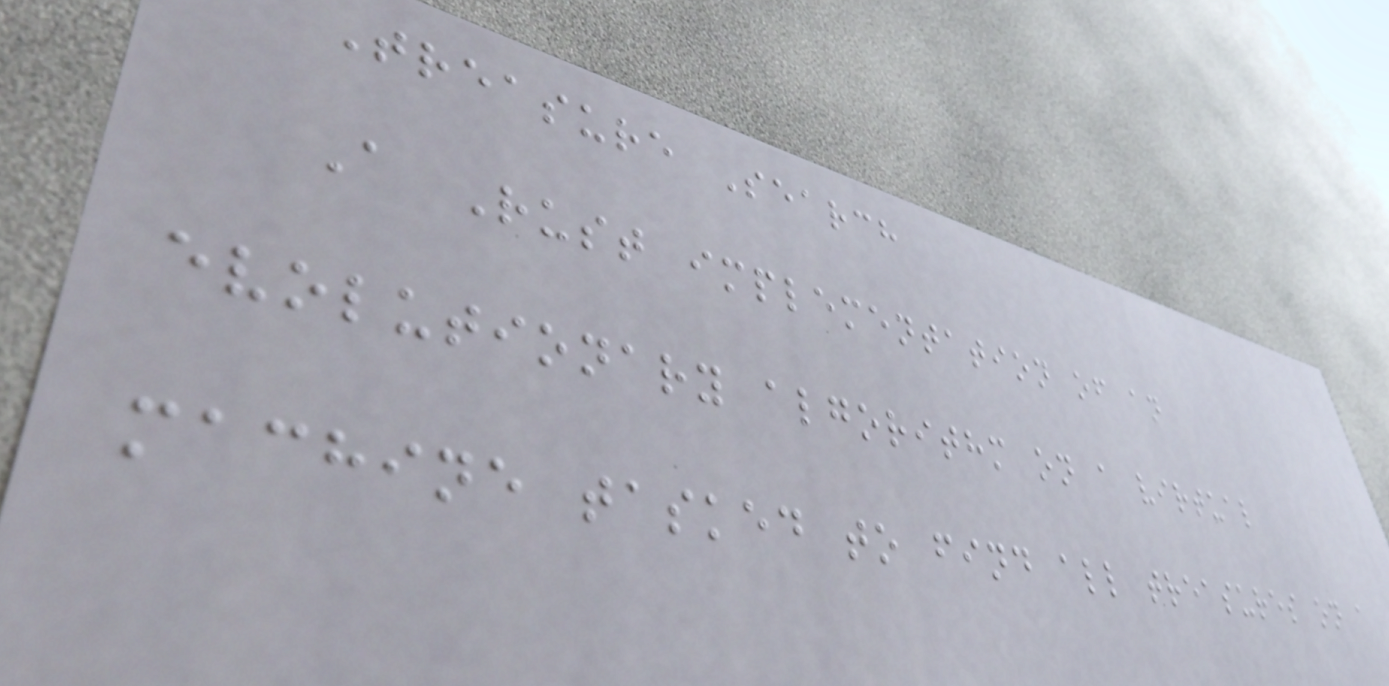Treasure Search
A Rust implementation of an
evolutionary algorithm on a virtual
machine tasked to find all treasures on a
